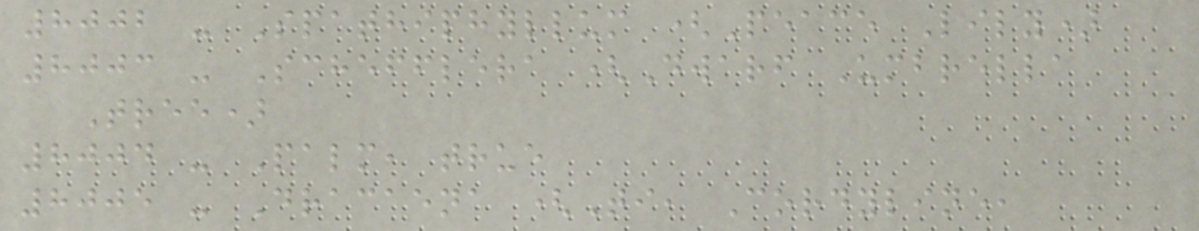8002 - Spathiphyllum (Peace Lily)
8003 - Schefflera (Dwarf Umbrella
Tree)
8004 - Palm, true
8005 - Dracaena (Ti, Cordyline,
